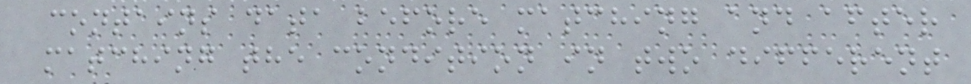contains data before matching and after
matching the condition in two different
